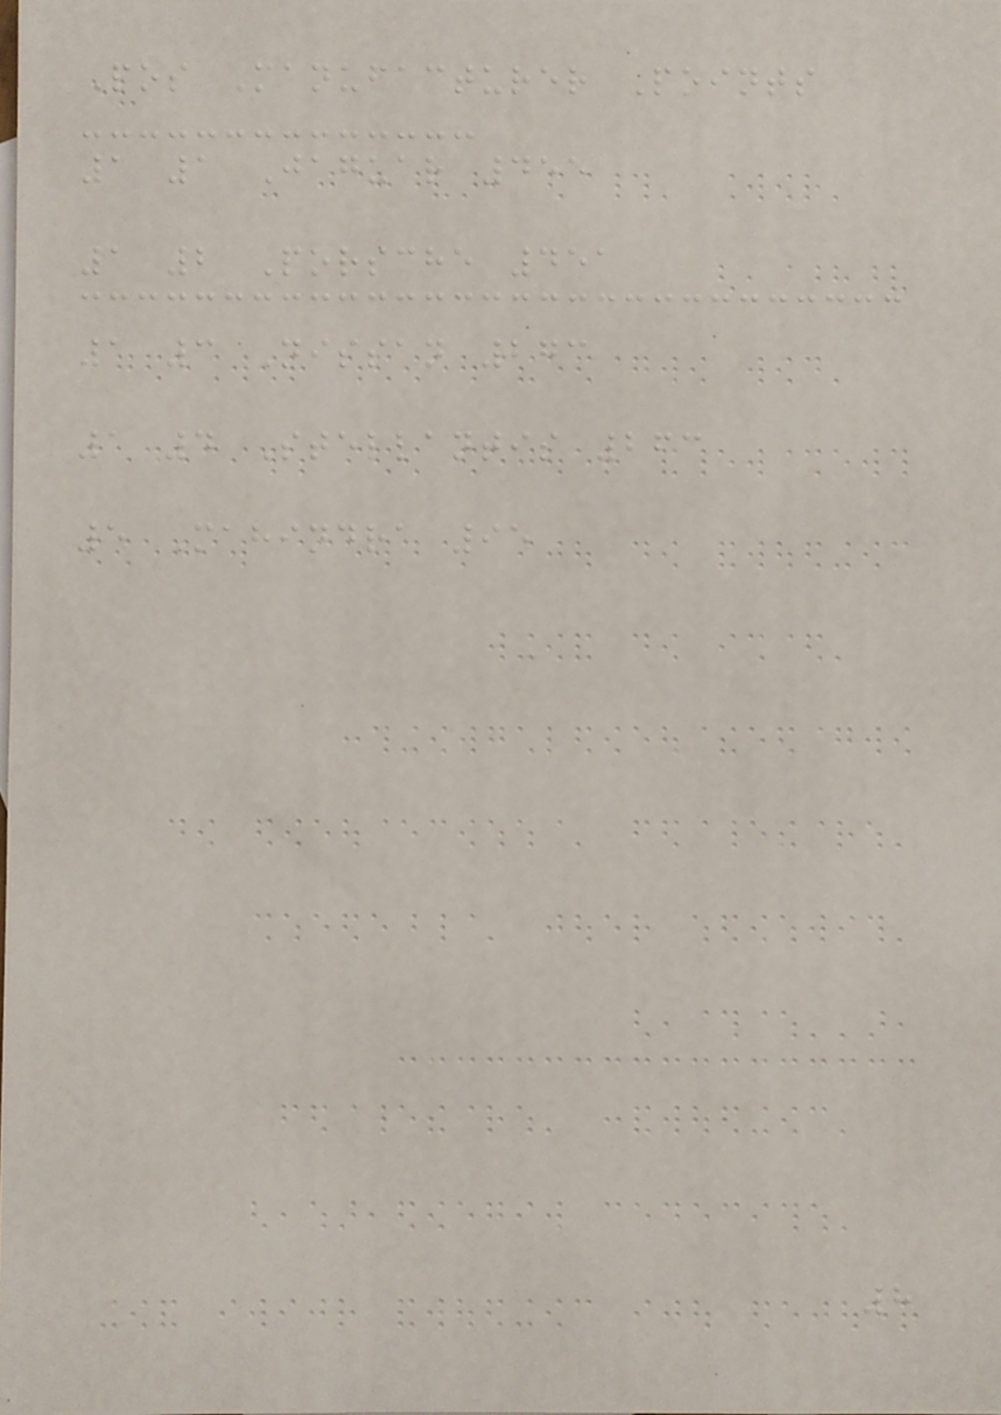Pos Manufacturer Points
1 1 Jaguar 455
1 2 Porsche 451
1 3 Nissan 273
1 4 Stellantis 263
5 Mahindra 95
8
